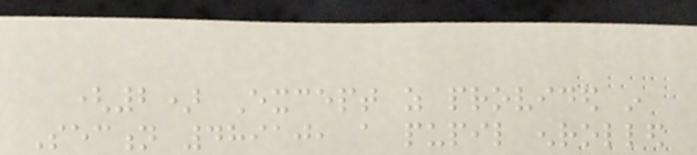(2) Except as provided in
Section 48910, a pupil enrolled
